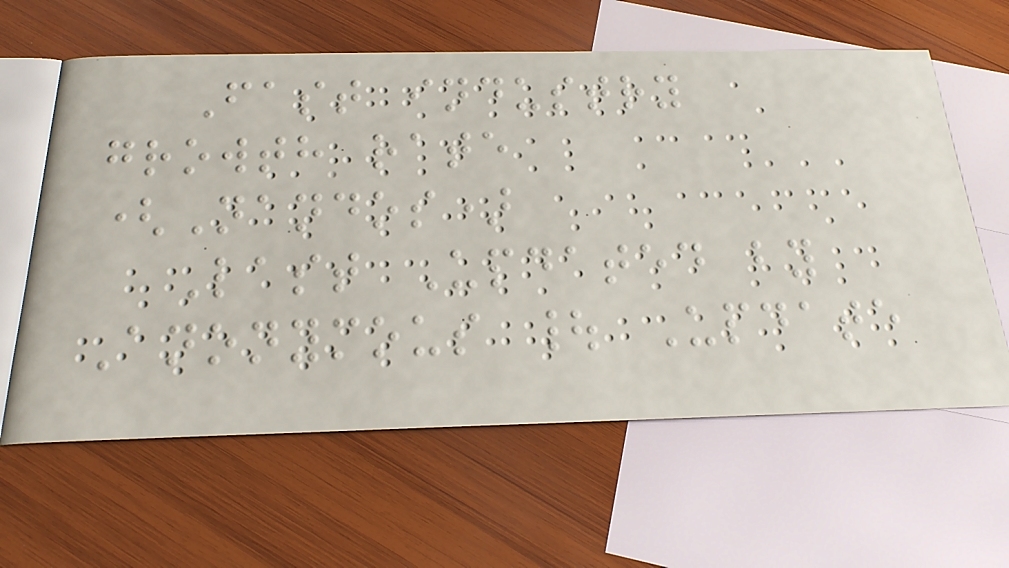Fast industry
growth rate
(Nandos)
Last Updated by
Anonymous | Update
